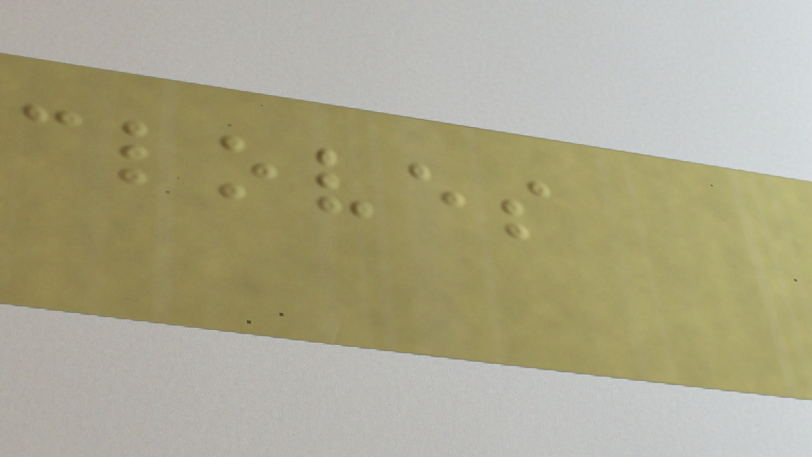cloves
